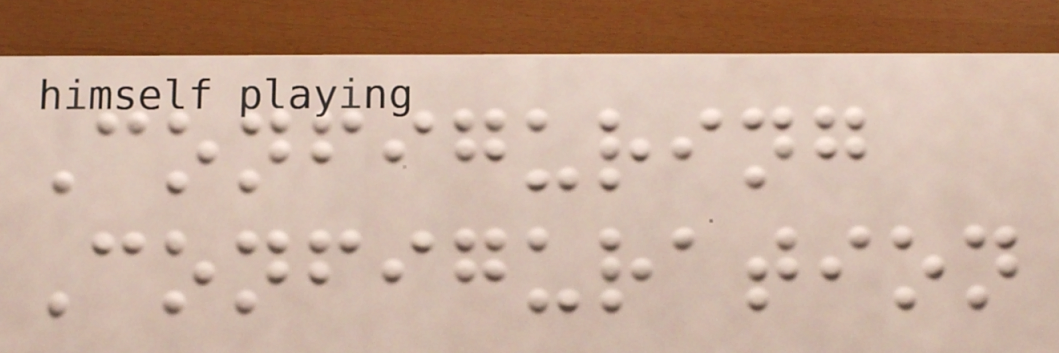Configuring
Configuration
